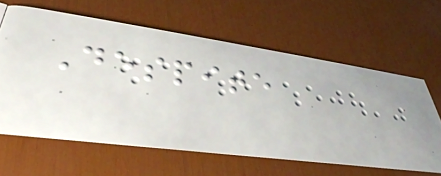Despite
